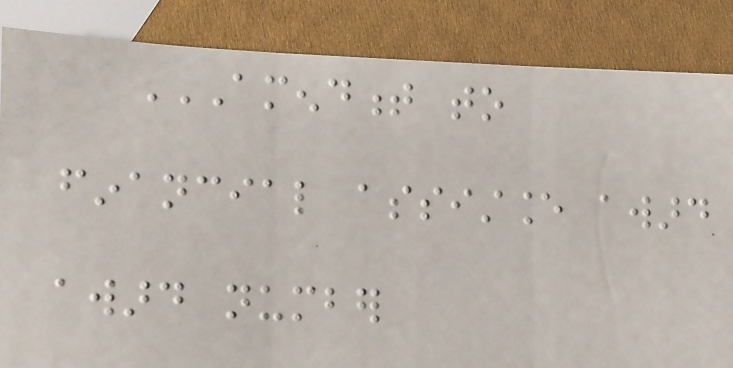AMENDMENT TO
FINANCIAL ASSISTANCE AWARD
AWARD NUMBER
